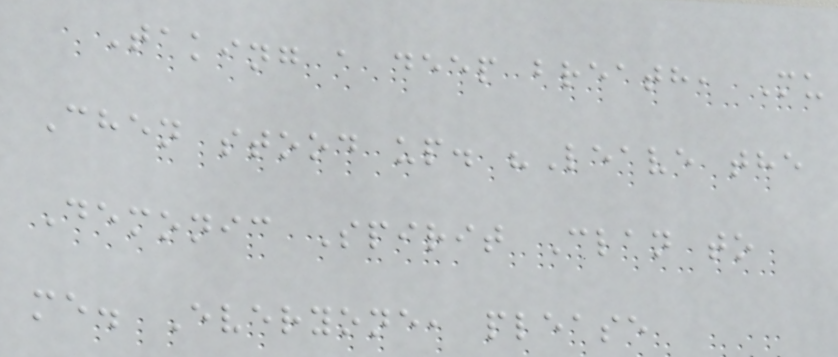Taking a deep breath, Mu
Chen stood up. "Leave the
Demonic Spirit Clan to
me. Everyone, please
